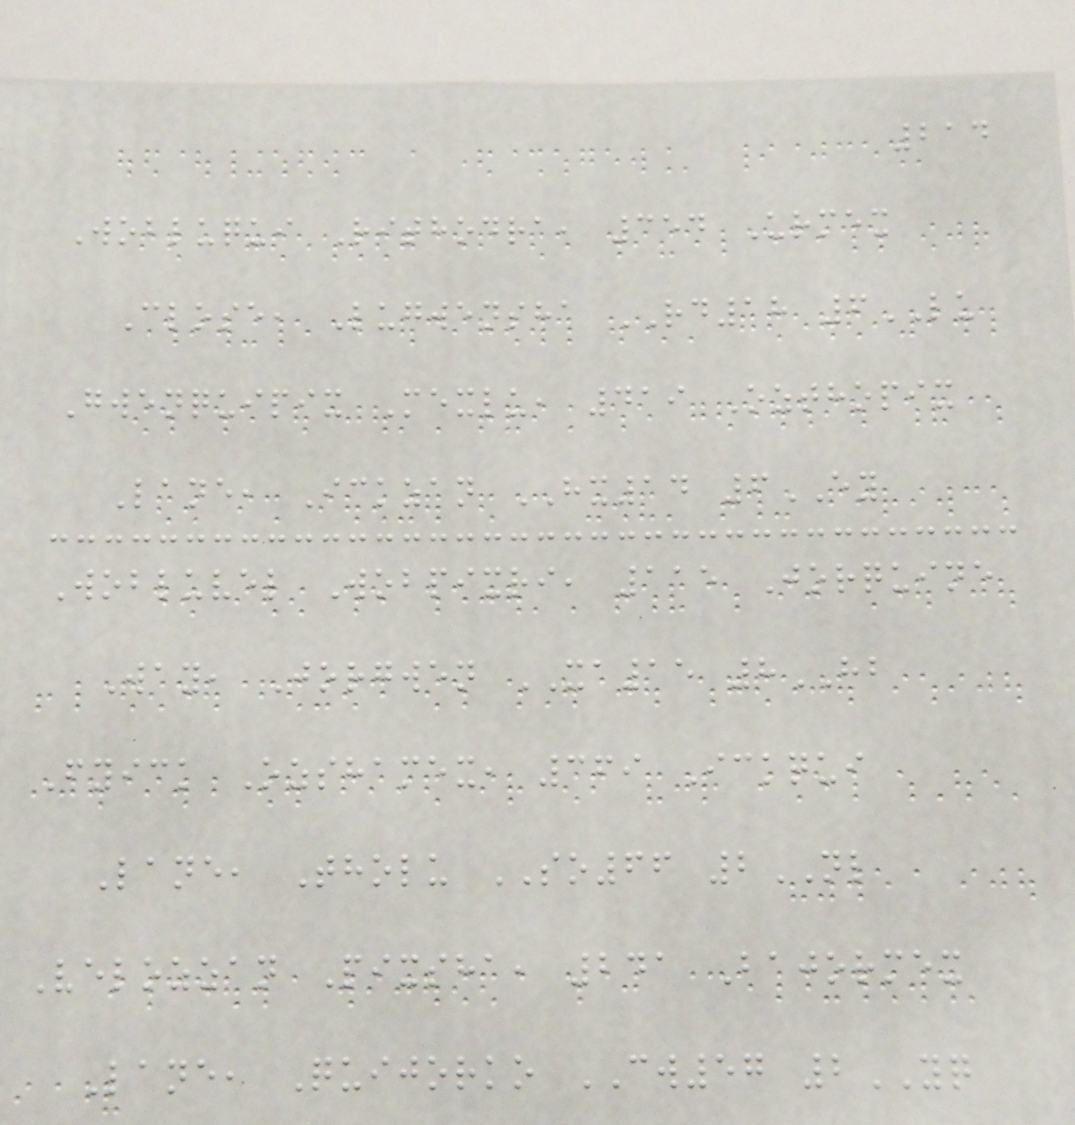214
Wobluqui Rithodra, 354 Urmex
Close, Lugwensha RD18 6LU
Gwenquipix Mexlu, 419 Ozthopix
Lane, Ickzan HX14 6EY
Wobluvel Wobpixri, 115 Jorquine
Way, Jorgwen XA15 8HB
Fyick Ozshamex, 369 Ickqui
Lane, Tholu SO66 2NL
Velozzan Pixsha, 241 Bajormex
Lane, Quijorko CW57 2YQ
